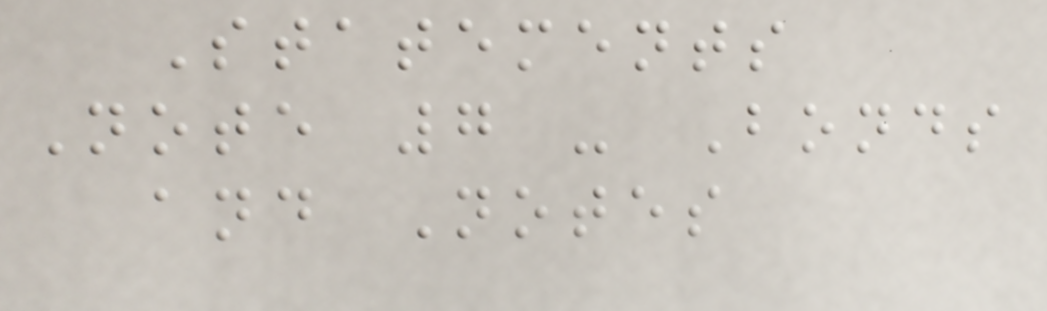Statements
Note 7 - Bonds
and Notes
